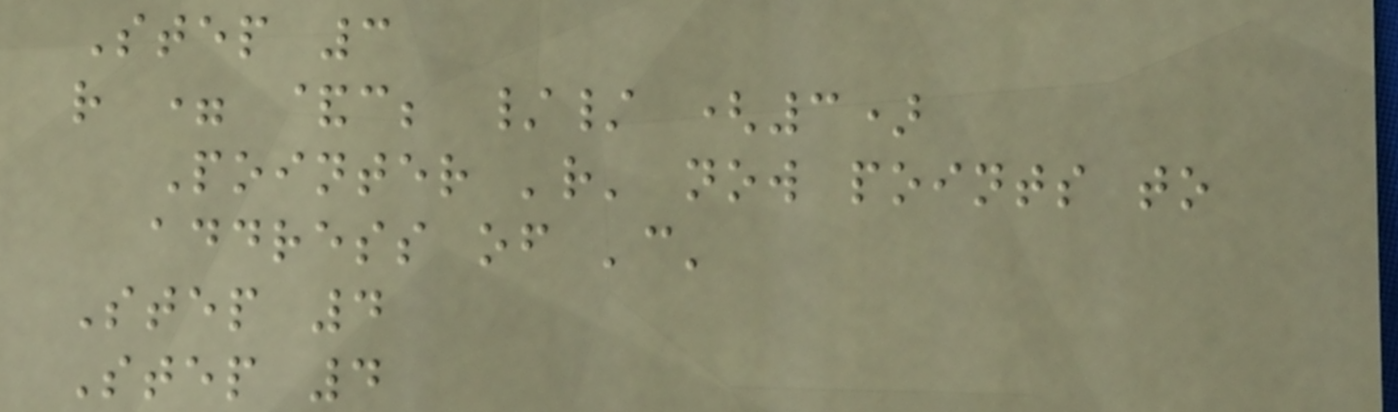Step 3
r = &c; // (3)
Pointer 'r' now points to
address of 'c'
Step 4
Step 4
